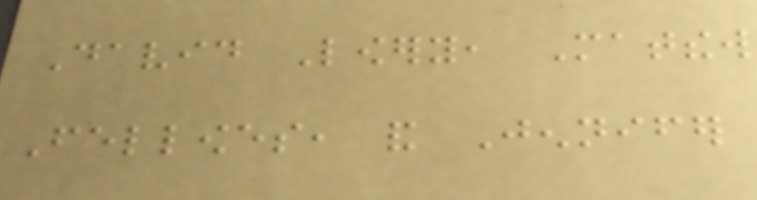David Lowery, Matthew
Fellowes, and Jennifer
